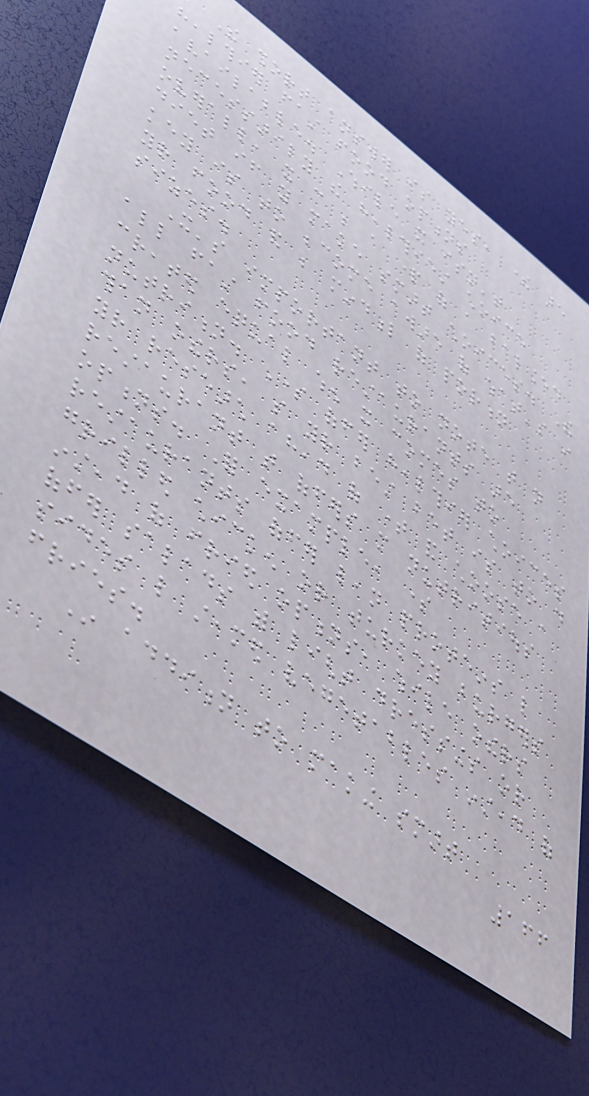The short answer is yes, there are
healthier fast food options
available. While it isn't
necessarily the healthiest choice
overall, it can be a part of a balanced
diet if you make smart choices. The
key is to become aware of what's in
your food and be mindful of portion
sizes.
It's important to note that not
all fast food restaurants are
created equal when it comes to
nutrition. Some offer healthier choices
than others, so your best bet is to do
your research ahead of time and choose a
restaurant that offers more nutritious
options. For example, some
restaurants offer lean proteins like
grilled chicken or turkey burgers
instead of fried options, while others
offer salads with light dressings or
sides like steamed vegetables instead of
fries.
In addition to making smart
166
